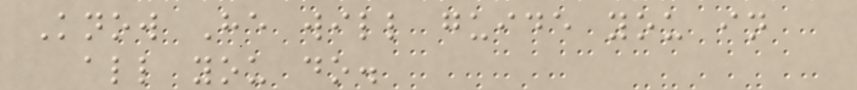Know He will guide you in
all you do.
